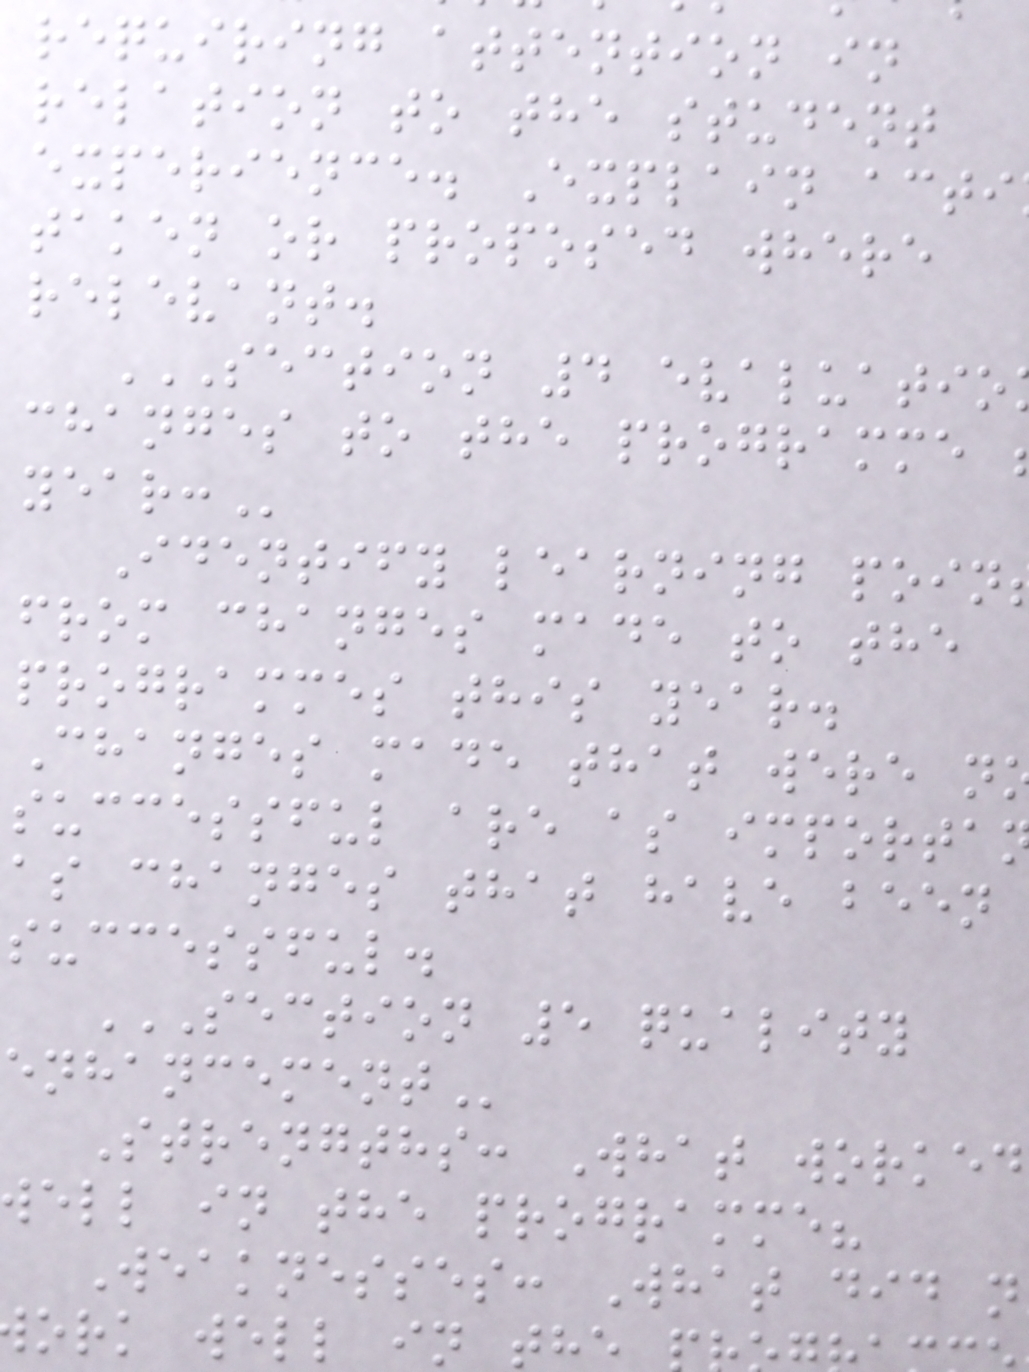requiring attention in
relation to the student
experience. Explain acti
taken or proposed where
relevant.
changes to the programme
Identify learning poin
from changes made to the
programmes this year.
Changes made that were n
successful are as importa
as changes that have been
successful.
SECTION 5 QUALITY
Strengths: What worked
ell in the programme?
Weaknesses: What did n
ork well in th
